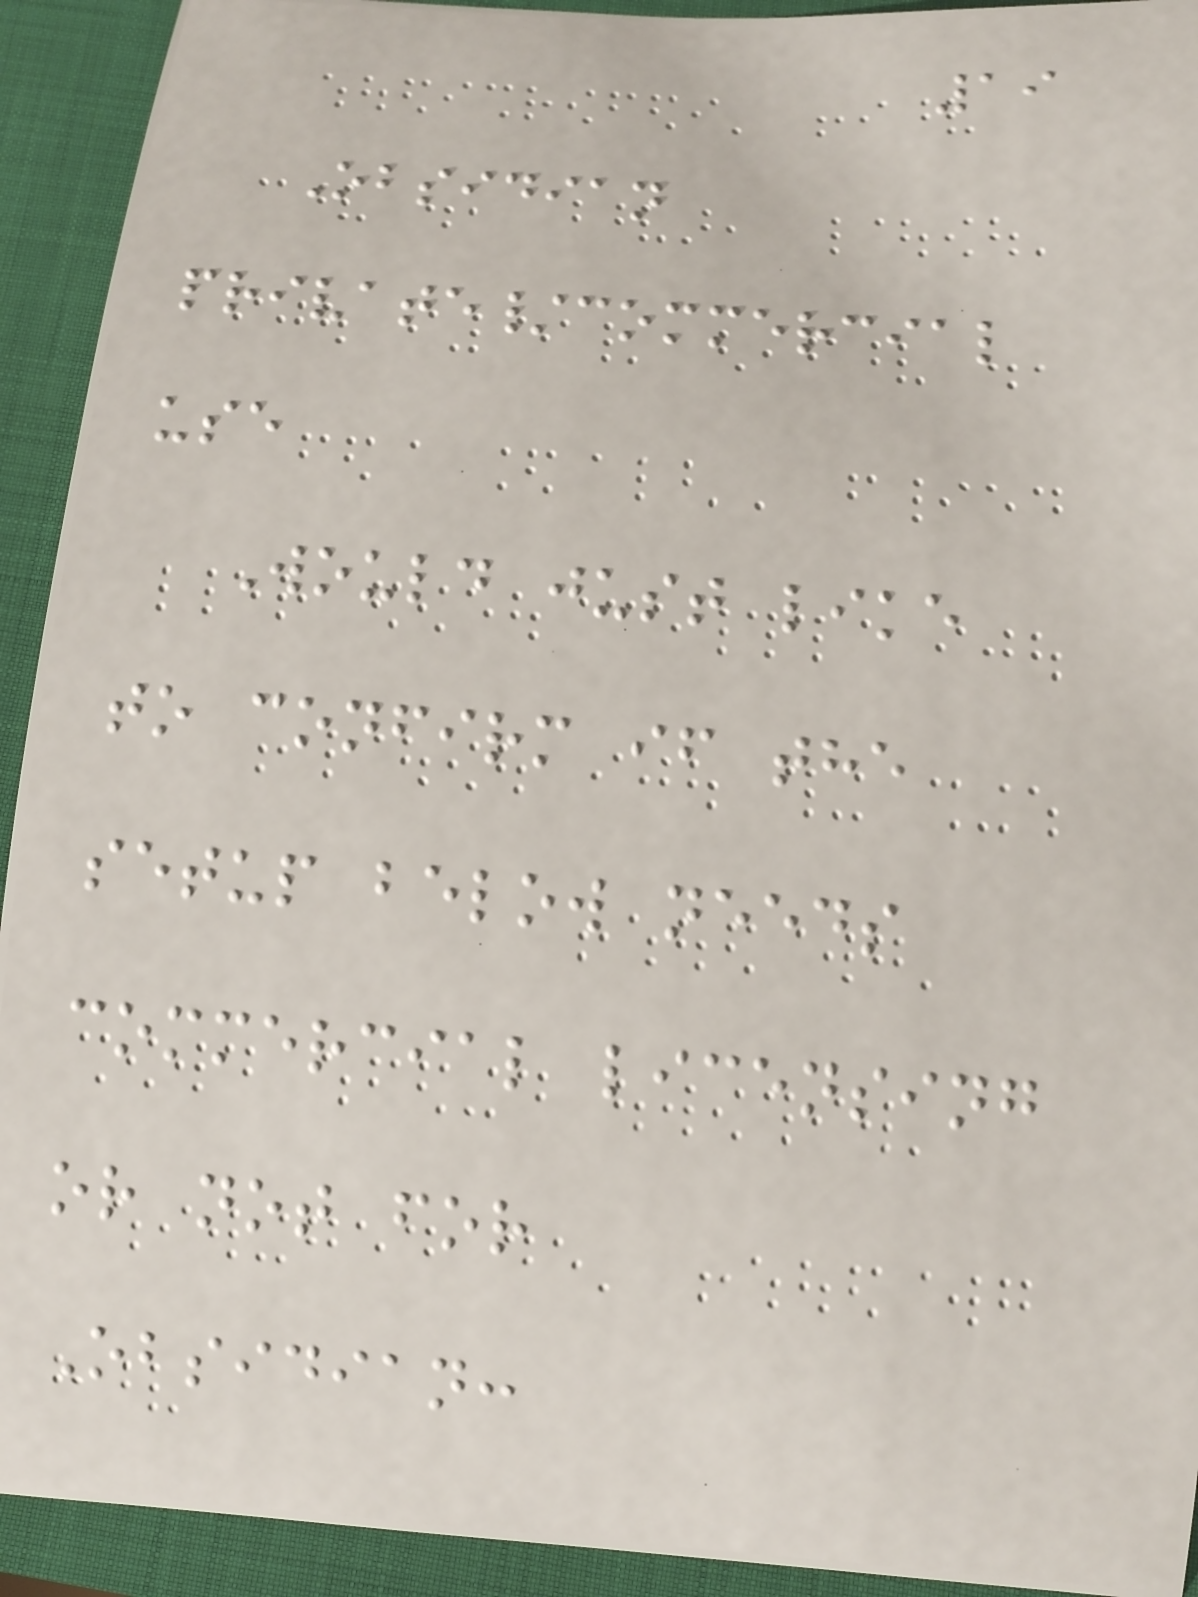19
Obsidian
private/commercial
use
Would just like
to confirm if the
setup below needs
commercial licensing
or not for
Obsidian:
